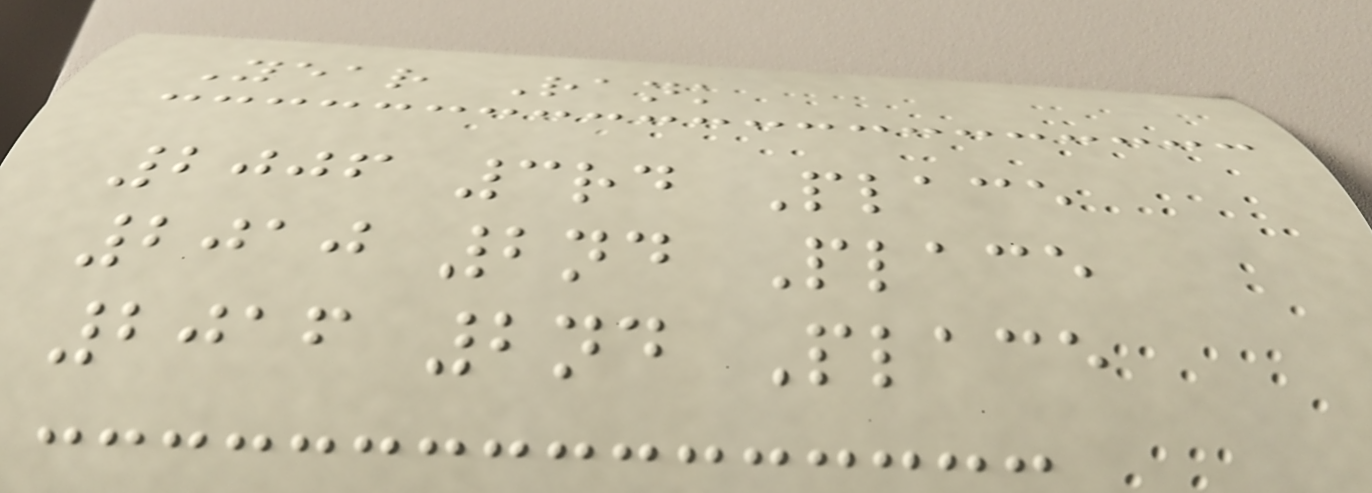Year Rank
2006 3rd Place
2010 2nd Place
2016 2nd Place
